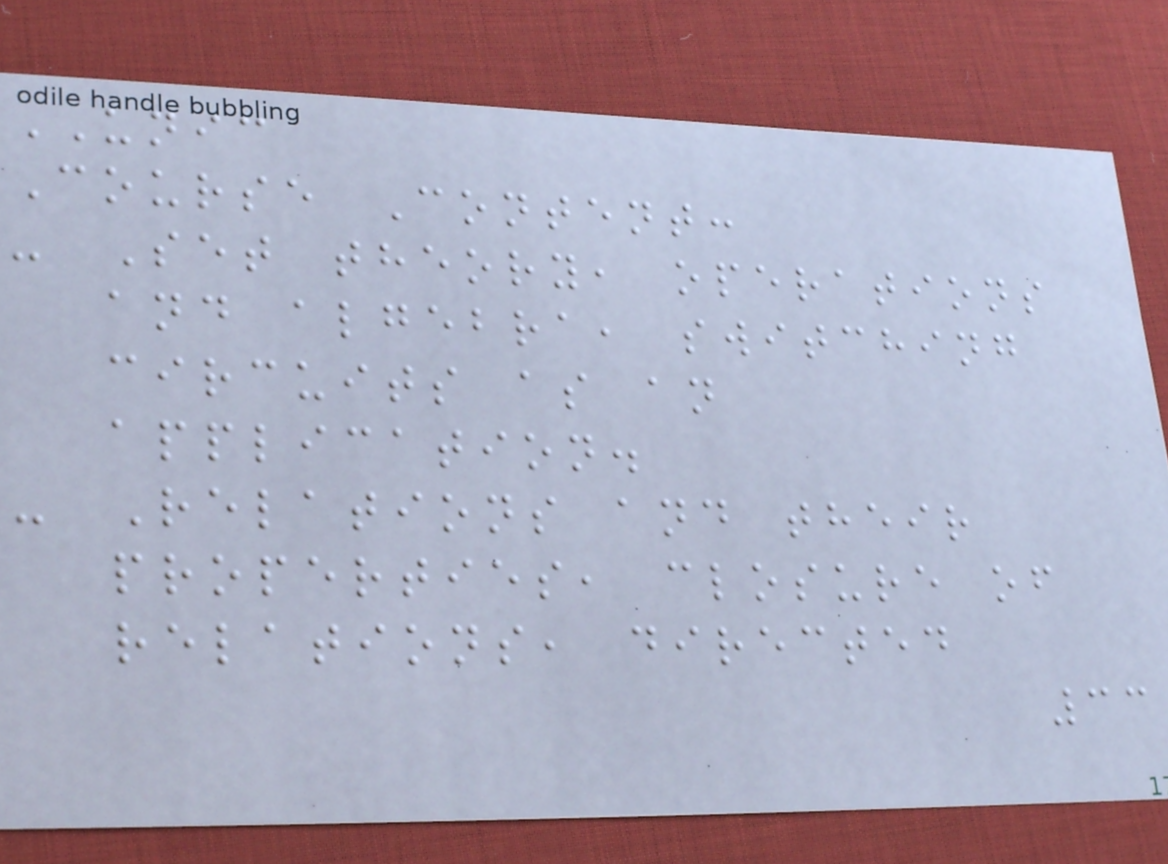UNIC
Course Content:
- Set theory, operations
and algebra, switching
circuits as an
application.
- Relations and their
properties, closure of
relations, directed
33
